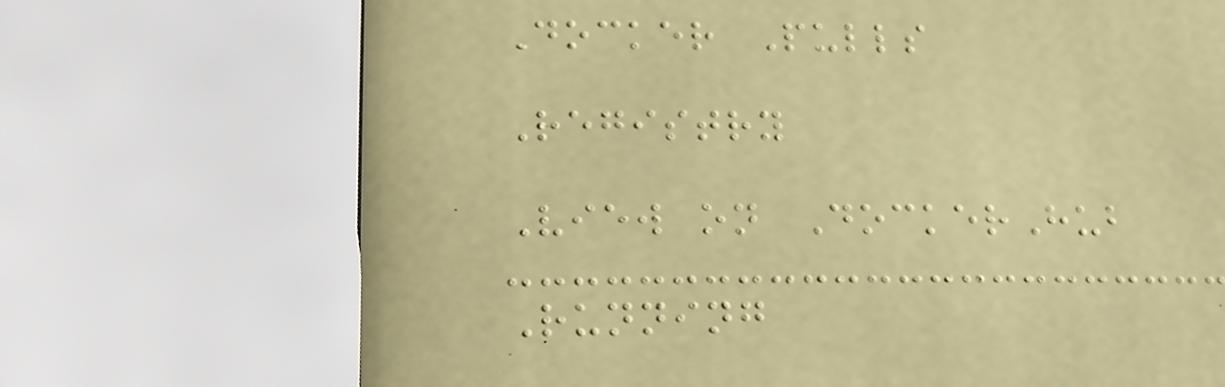Docker Pulls
Registry
View on DockerHub
Running
